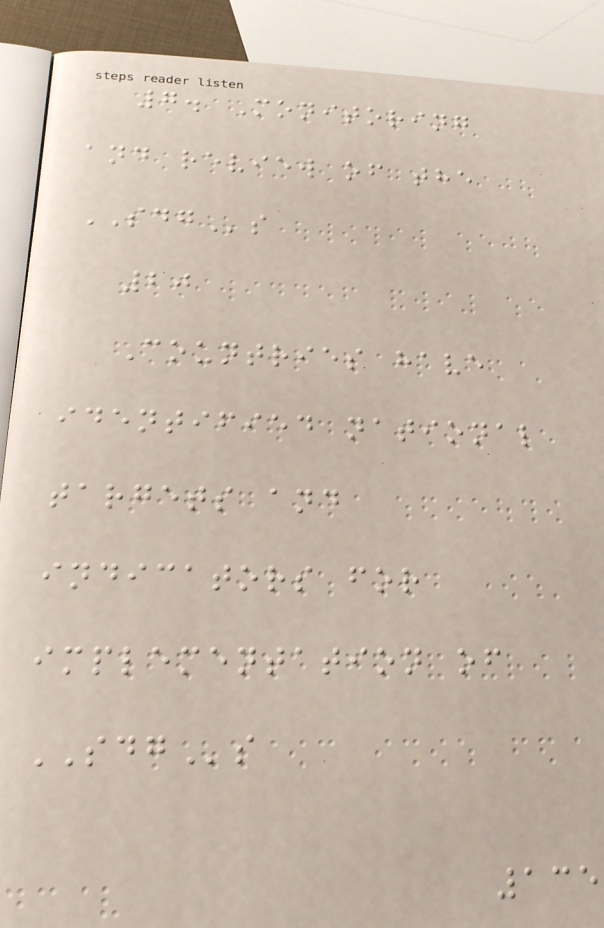7. Monitoring
and review of the
SDGs
20
Countries have
identified national
targets and
indicators for
implementation of
SDGs
135
